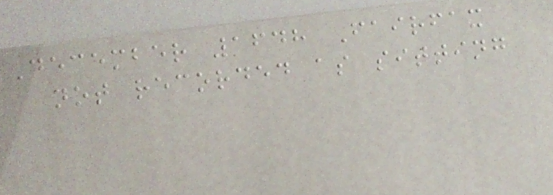December 1648 Fairfax
not recorded as sitting
